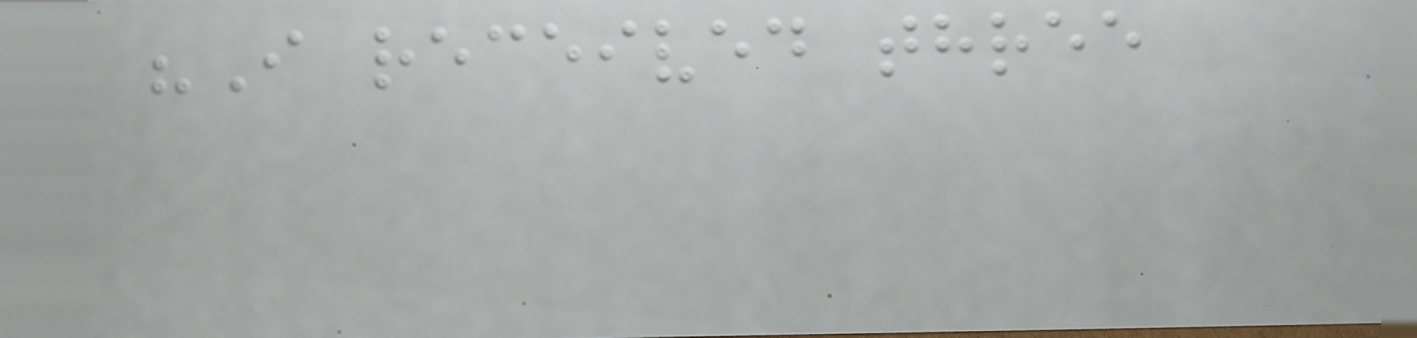"I received three
